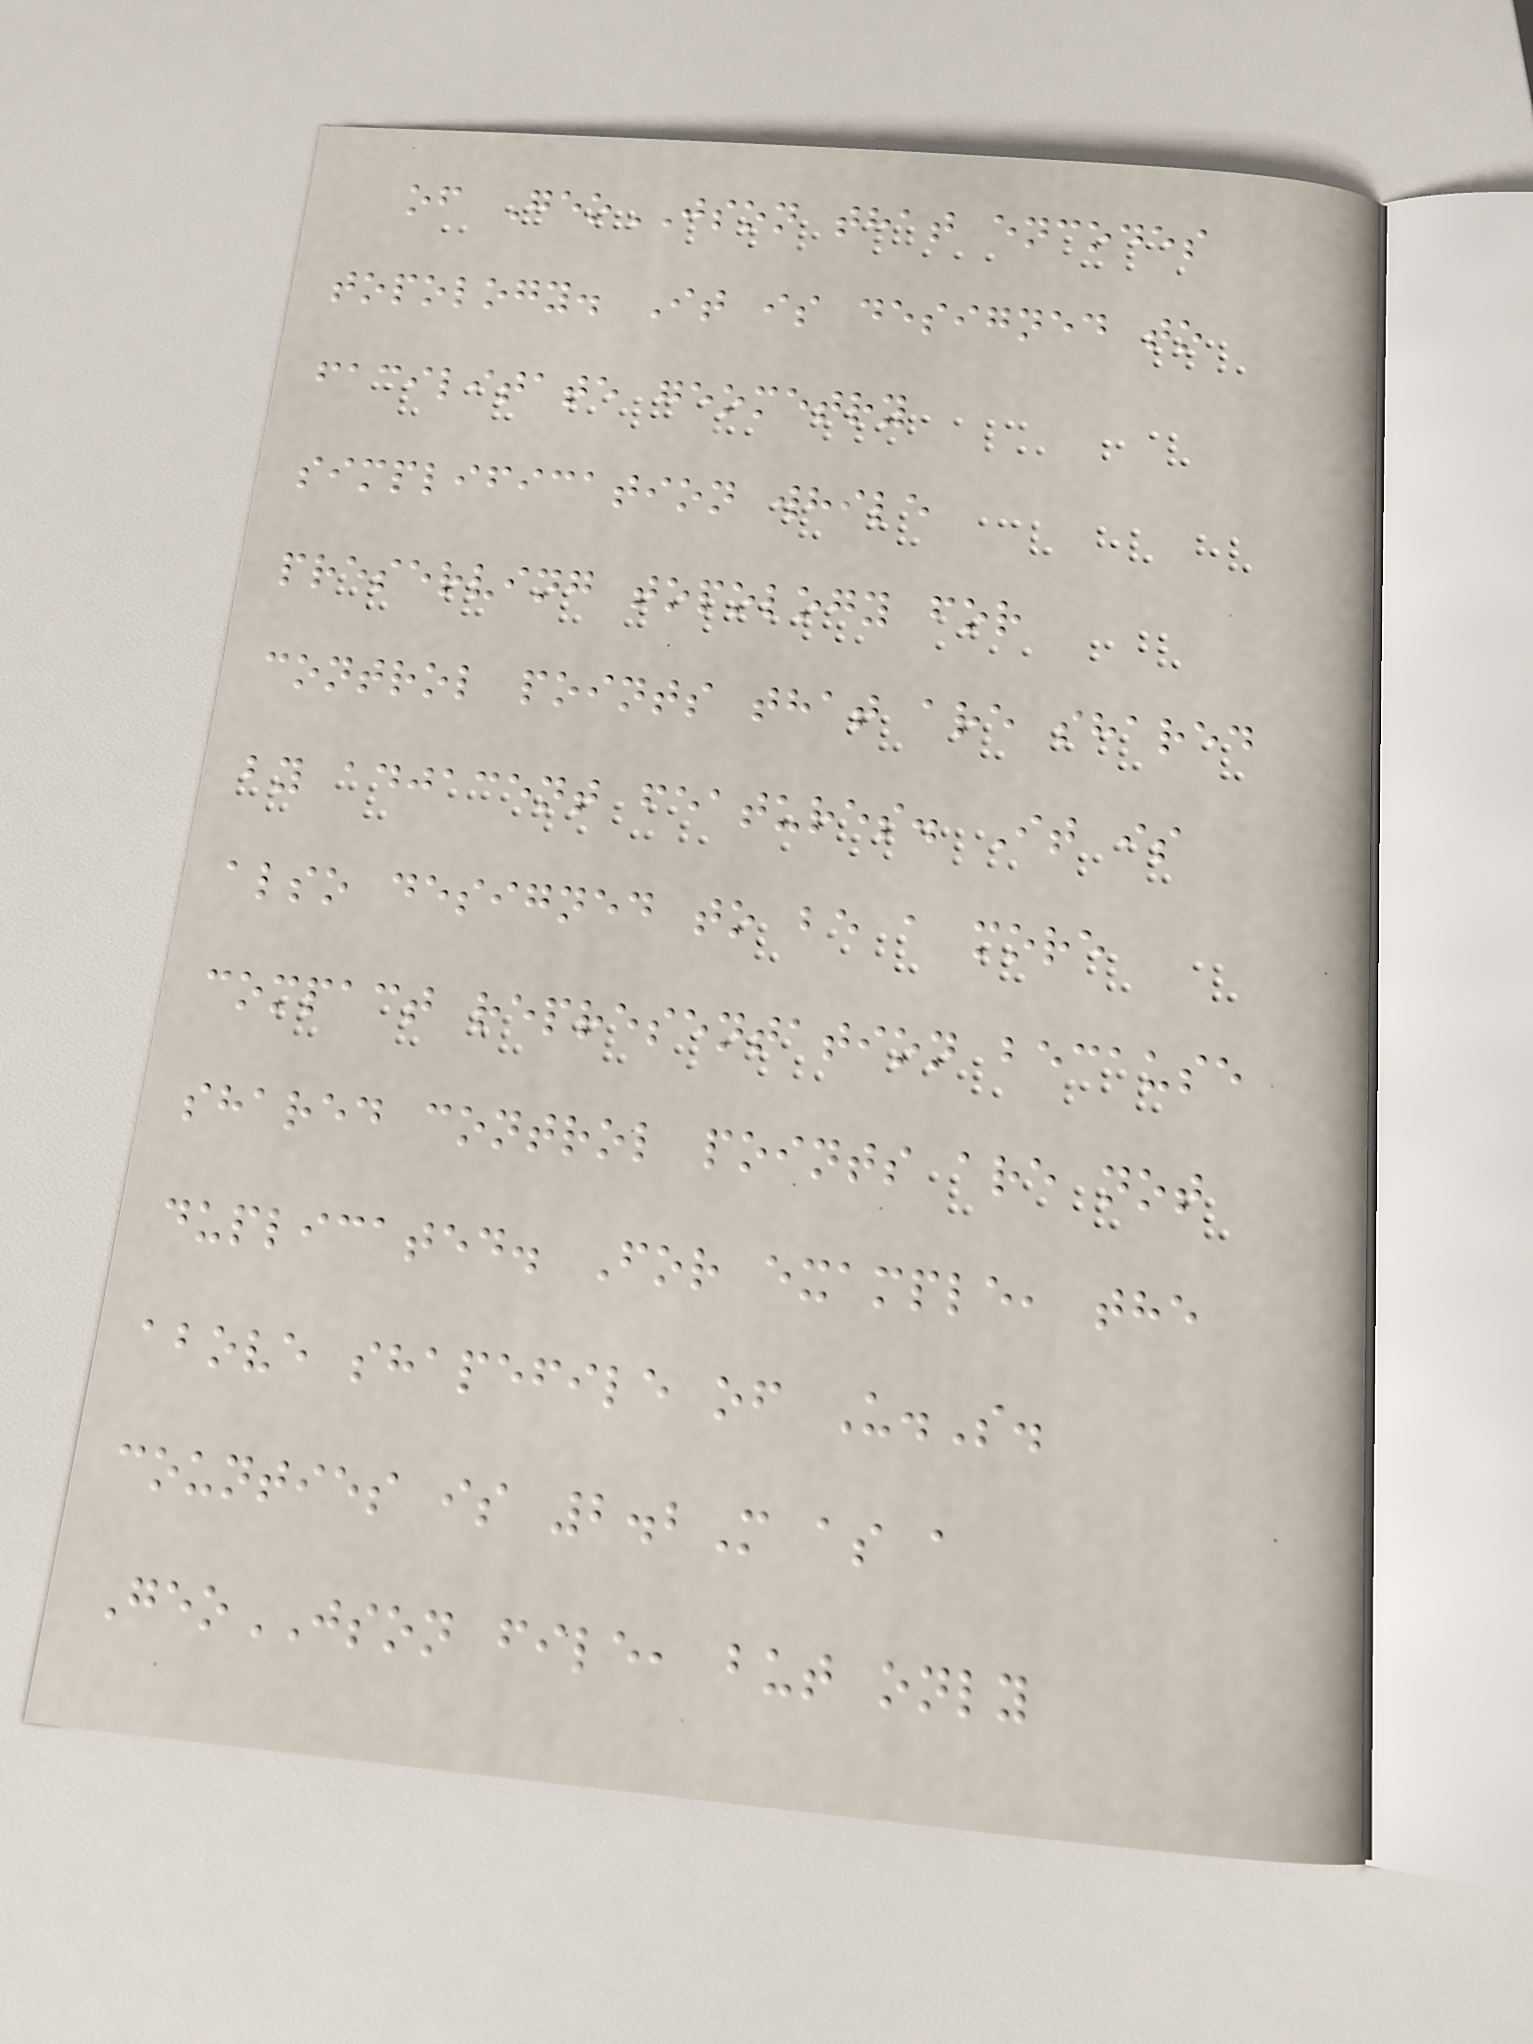of GeoJSON that encodes
topology. It is designed to
facilitate geometry
simplification while
preserving topology for
control points that are shared
by adjacent features. It is
also designed to be a more
compact representation because
shared control points are not
duplicated. For example, the
above shapefile of U.S.
counties is 2.2M as a
GeoJSON file, but only
